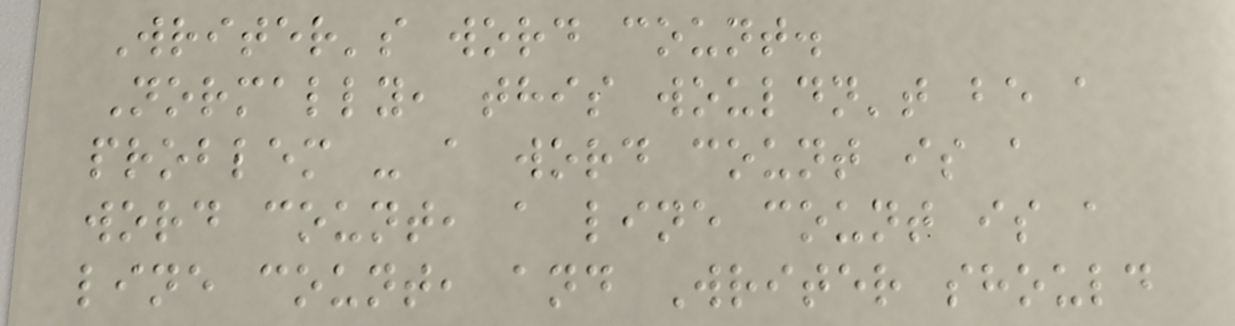Writer's word count.
Normally, this wouldn't be a
problem - a word count is a
word count, a line count is a
line count, and Writer should
